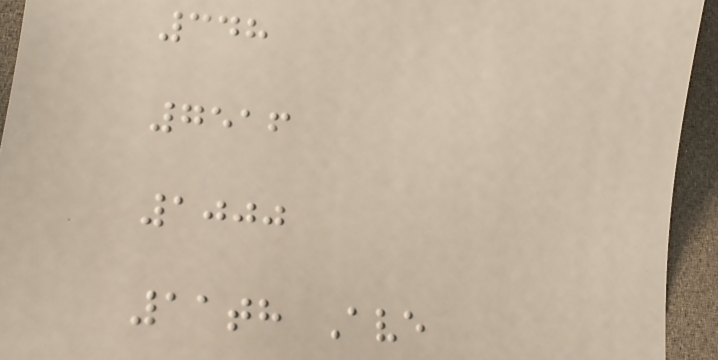348
7516
1000
11th Ave
